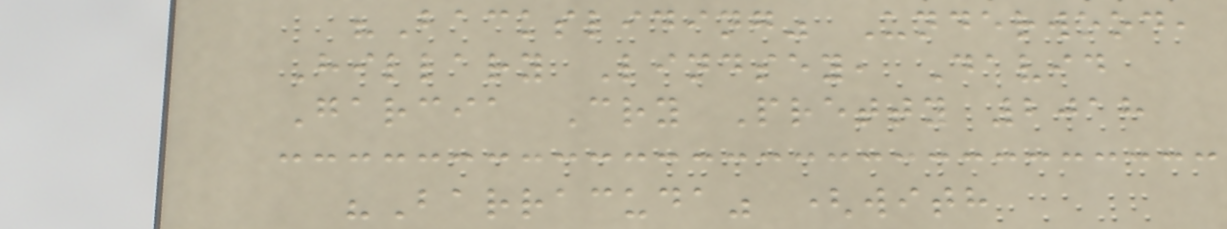"Backsliding" Underwood,
Hillary Lindsey, David
Garcia Cry Pretty 2018
"Barracuda" (with
